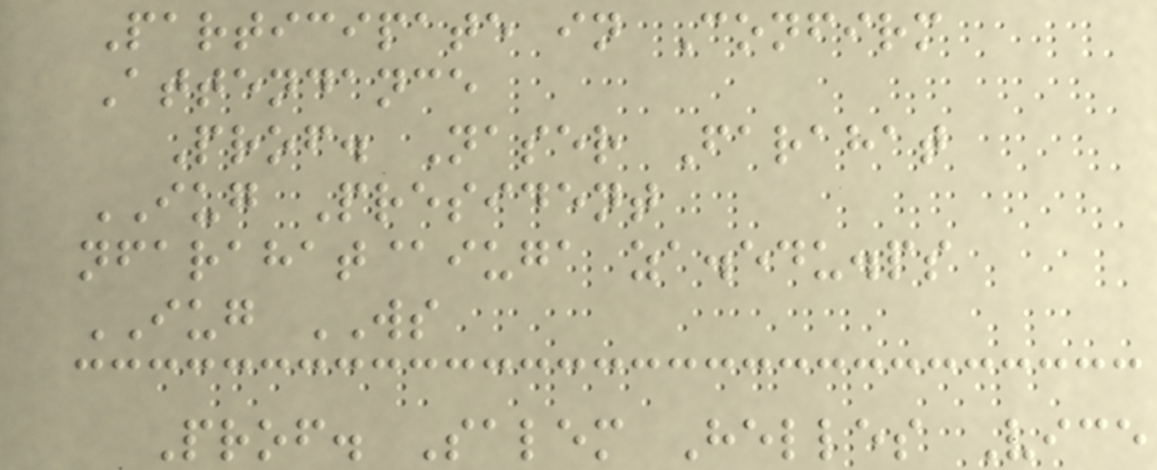Participate in Confirm
Attendance
Prof. Naser Farahat
IUG President
nfarahat@iuga za.edu.ps
IUG WS
Prof. Salem Helles Vice
